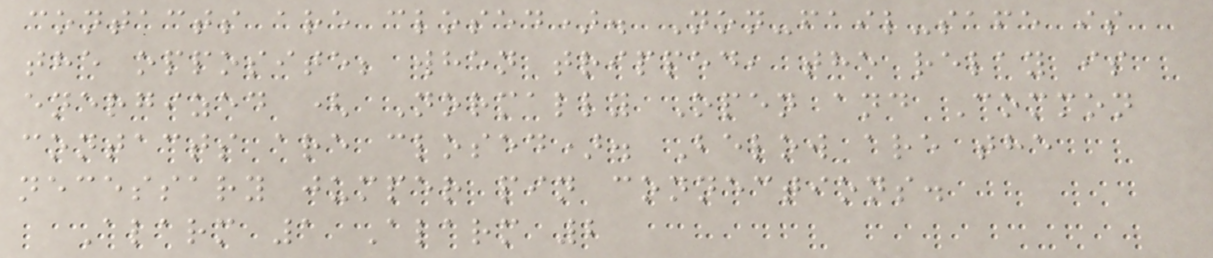contacts are closed). Non-fail-safe is
the opposite; when tripped, the relay is
energized ( Normally Open and Common
contacts are closed). Below are the
necessary jumper pin connections.
Alarm 1 Alarm 2
